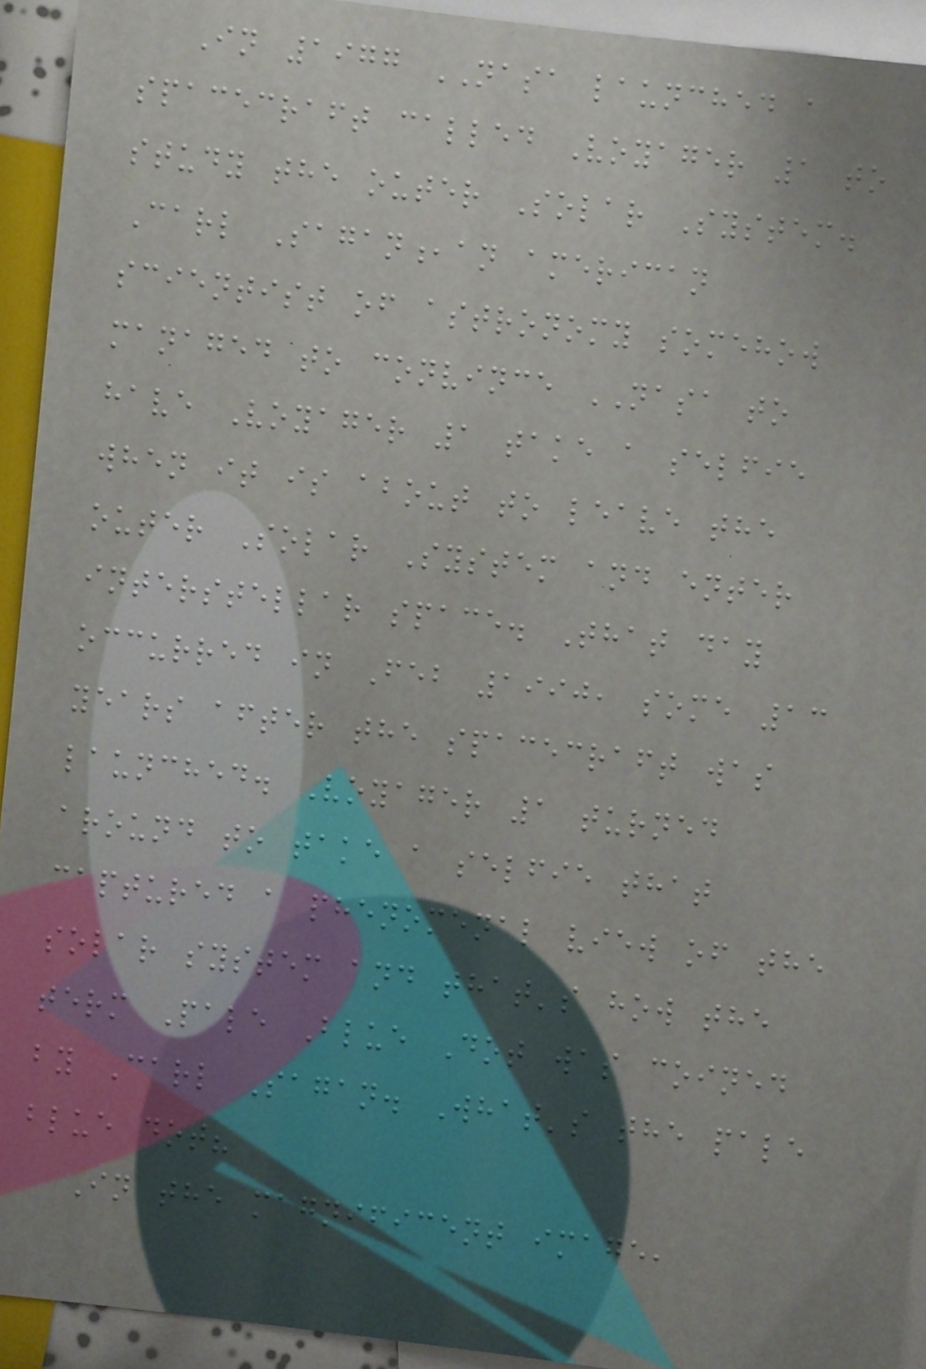In 1977 NASA launched a
spacecraft called Voyager 1 to
study the outer Solar System.
Carl Sagan,an american
scientist of astronomy somehow
managed to convince NASA to
have Voyager 1 take a selfie
when it is about to leave the
outer Solar System and enter
interstellar space. That day
occurred in Feb 1990, some 13
years after the spacecraft was
launched. Voyager 1 turned
around to take a selfie that
captured a phenomenal view of the
solar system and that's how the
term Pale Blue Dot was coined
by Carl Sagan. What's the pale
blue dot?
In the magnificent image,
